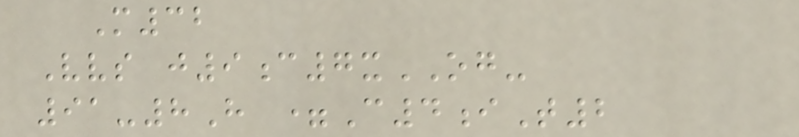M32
Vvs j9c7xOG-
91-8H =C4iT2
